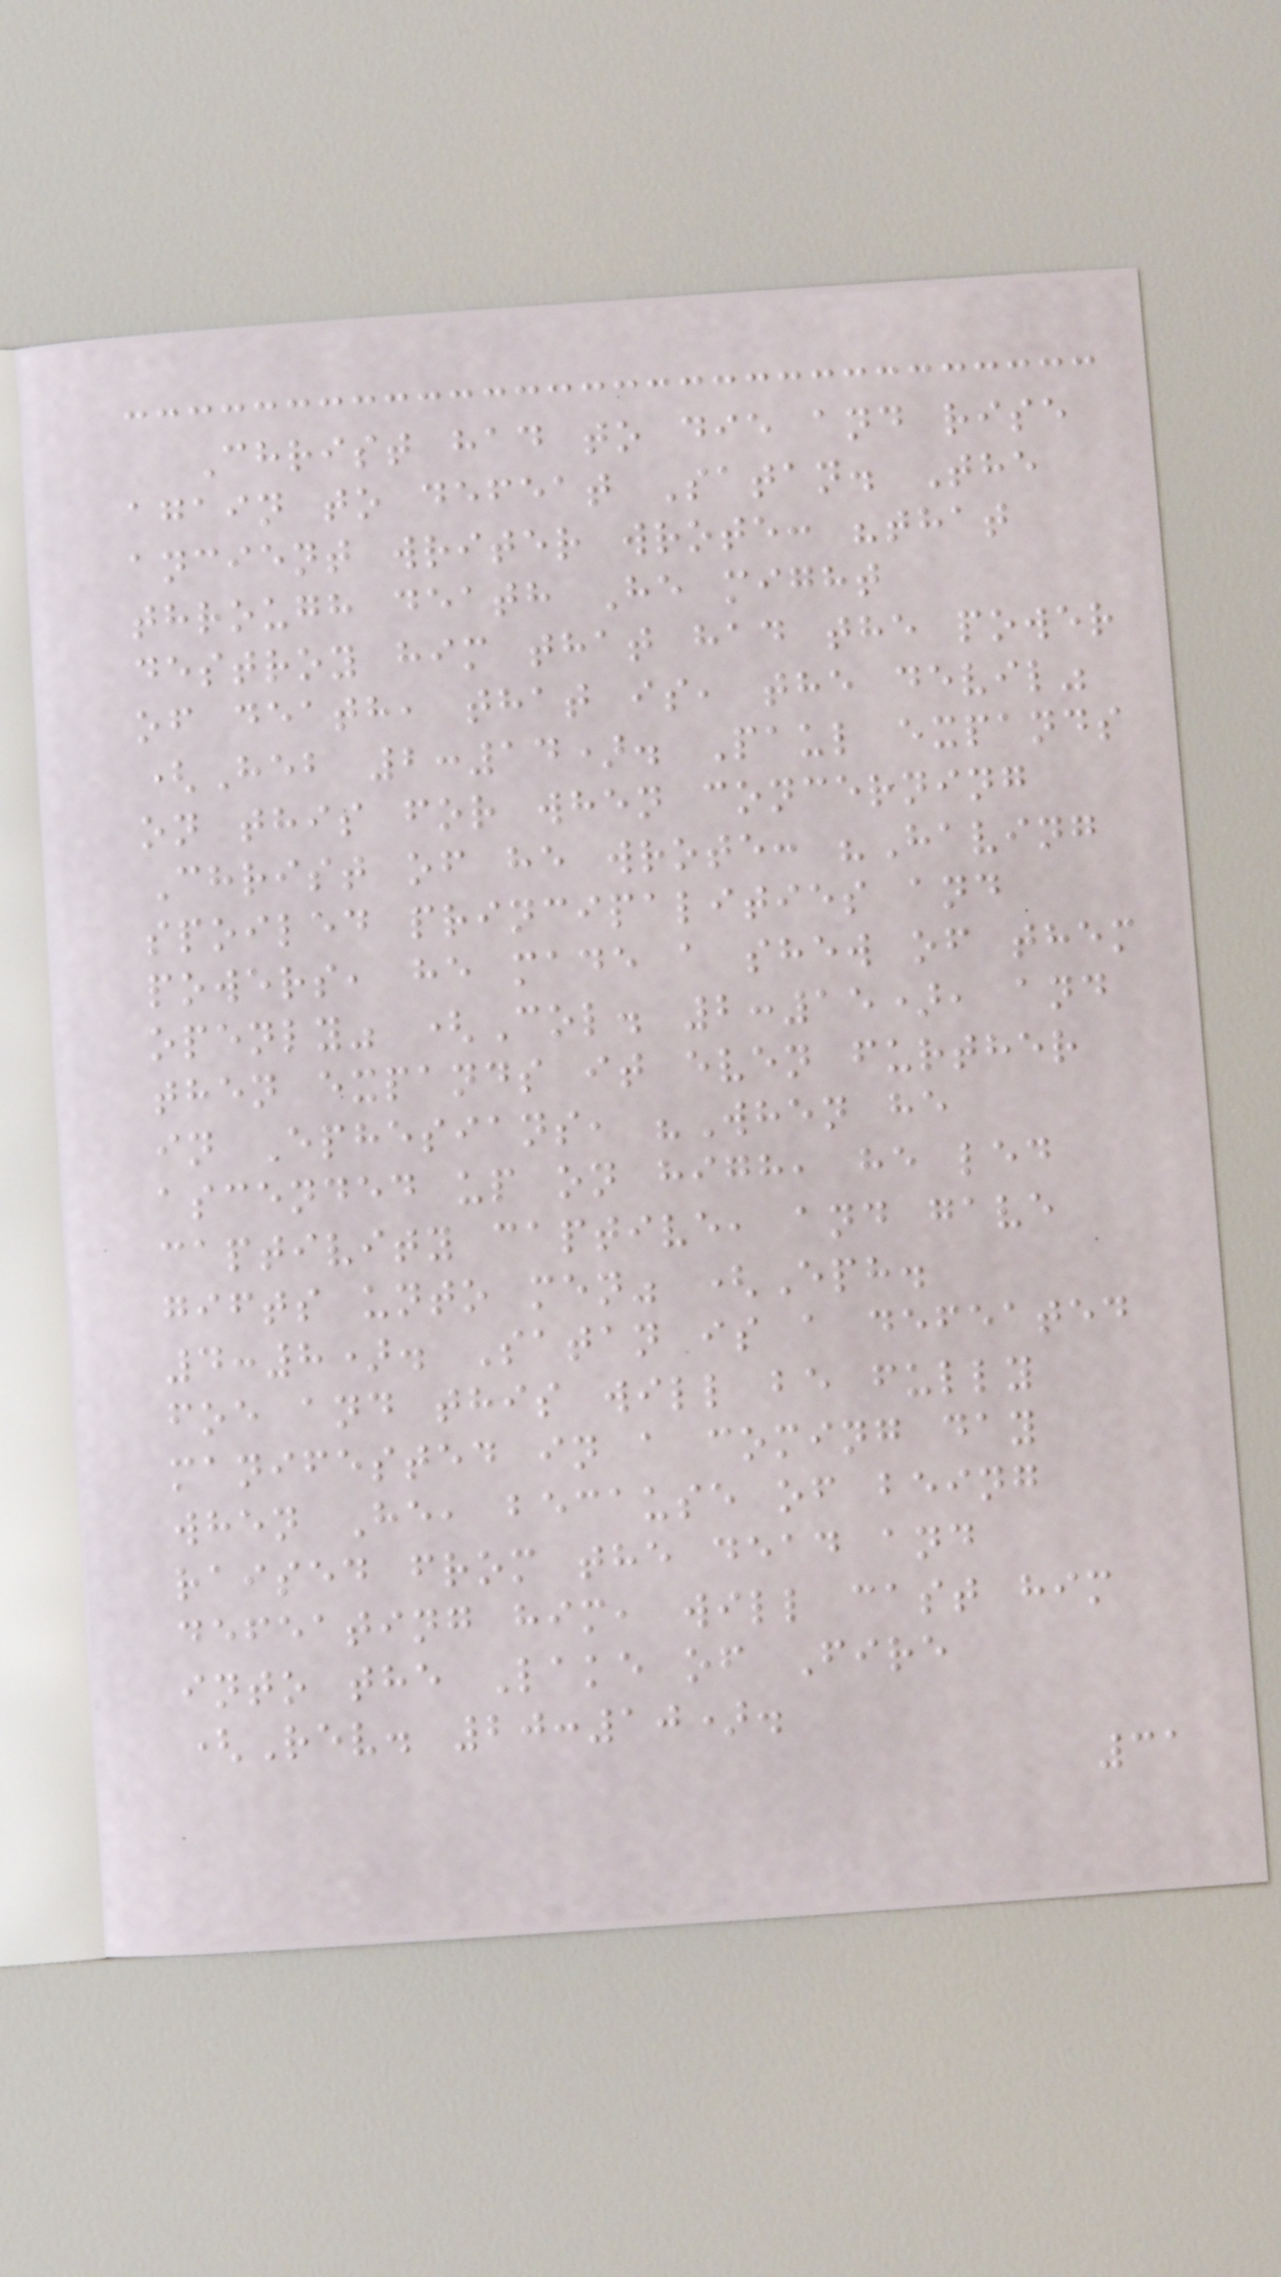Christ had to die and rise
again to defeat Satan. The
ancient writer wrote: "that
through death He might
destroy him that had the power
of death, that is, the devil"
(Heb 2:14). Paul expands
on this for when concerning
Christ of he wrote: "Having
spoiled principalities and
powers, he made a shew of them
openly" (Col. 2:15), and
then expands it even further
in Ephesians, "When he
ascended up on high, he led
captivity captive, and gave
gifts unto men" (Eph.
4:8). Satan is a defeated
foe and this will be fully
manifested in a coming day
when He, because of being
raised from the dead and
defeating him, will cast him
into the Lake of Fire
(Rev. 20:10).
31
